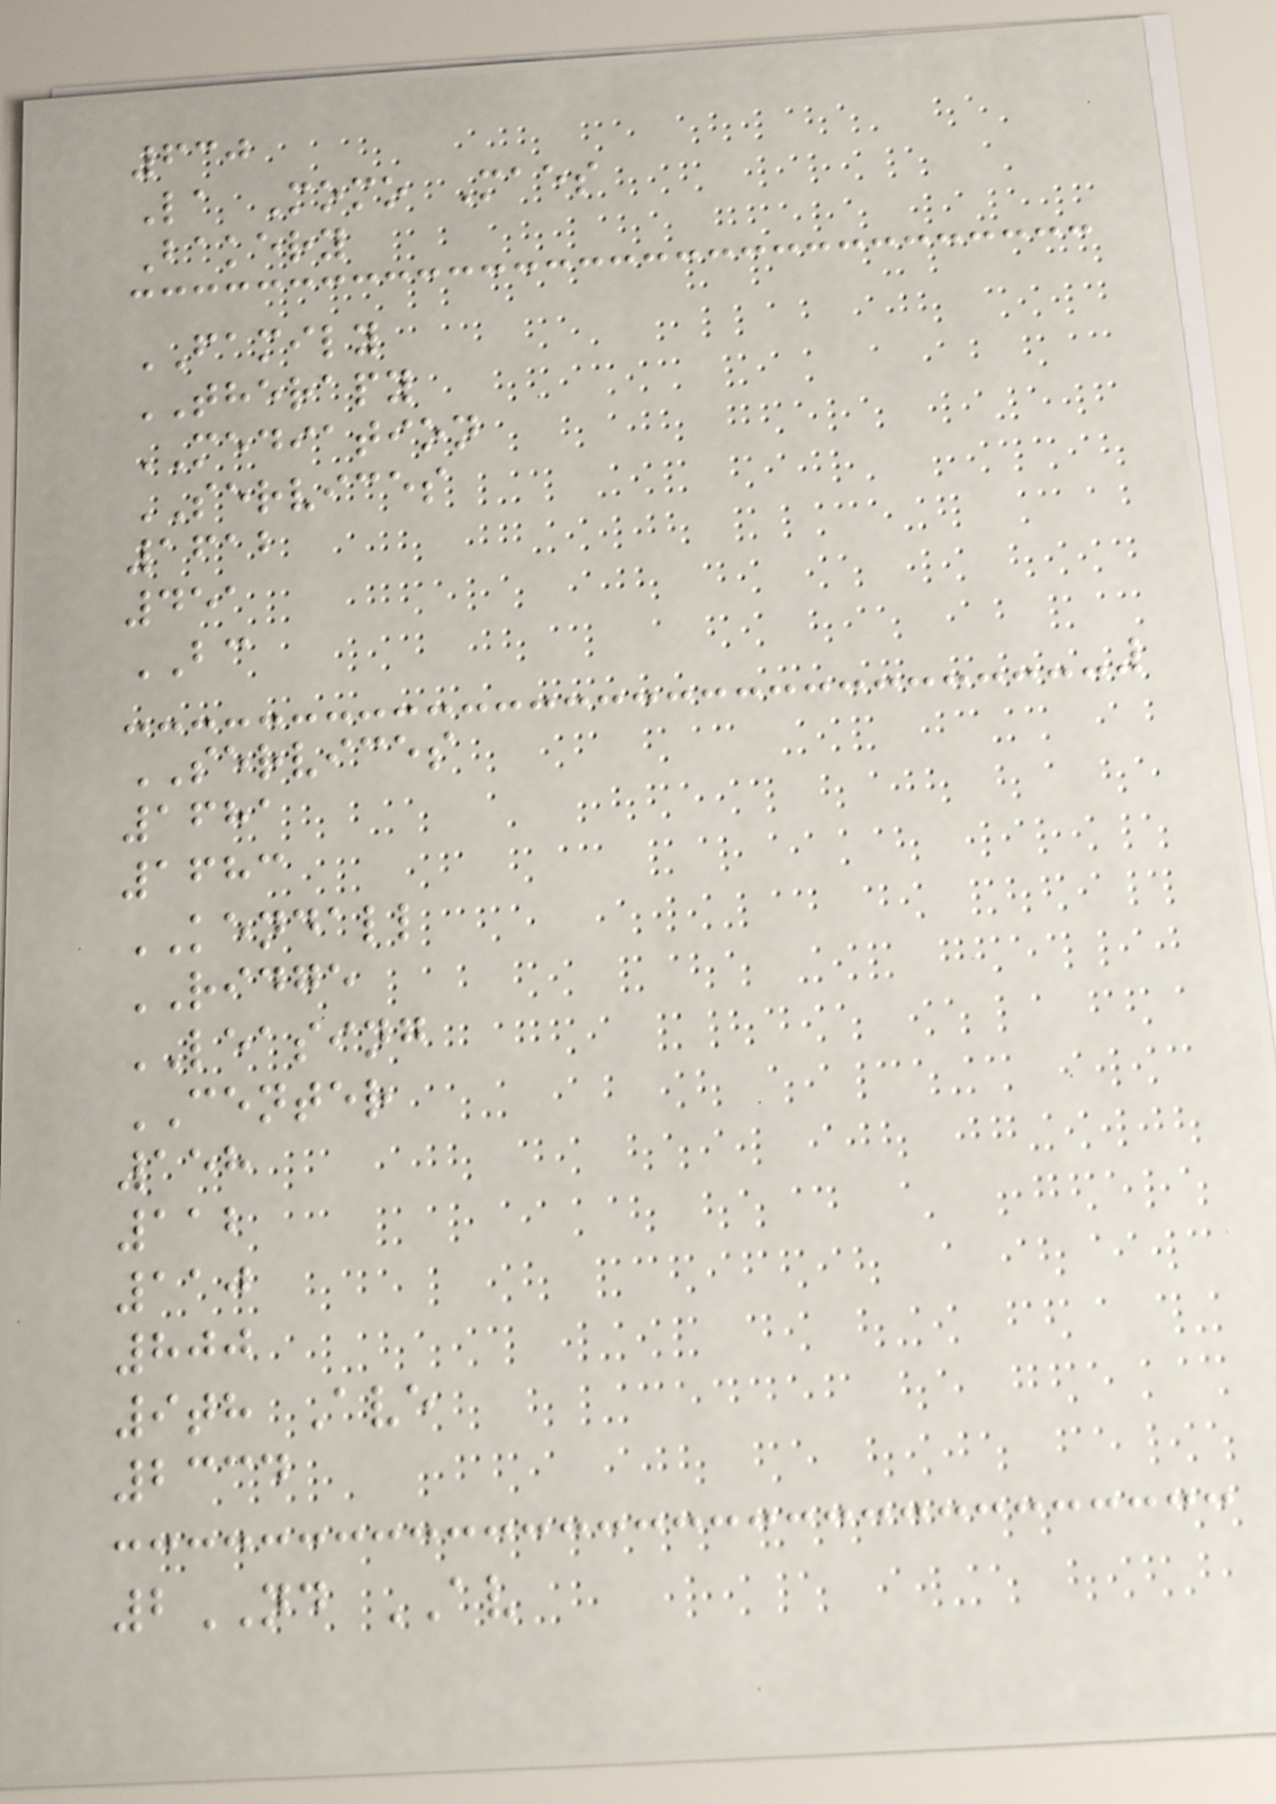630
La Momo Maes
Bakery
FAMILY
THERAPY
MEDIATION
SERVICES
1612
451
BC
SERVICES
1681
1683
KENDALL
RIDGE
LEASING
CENTER
158
112
110
800
9th Ave
2334
2ND AV
